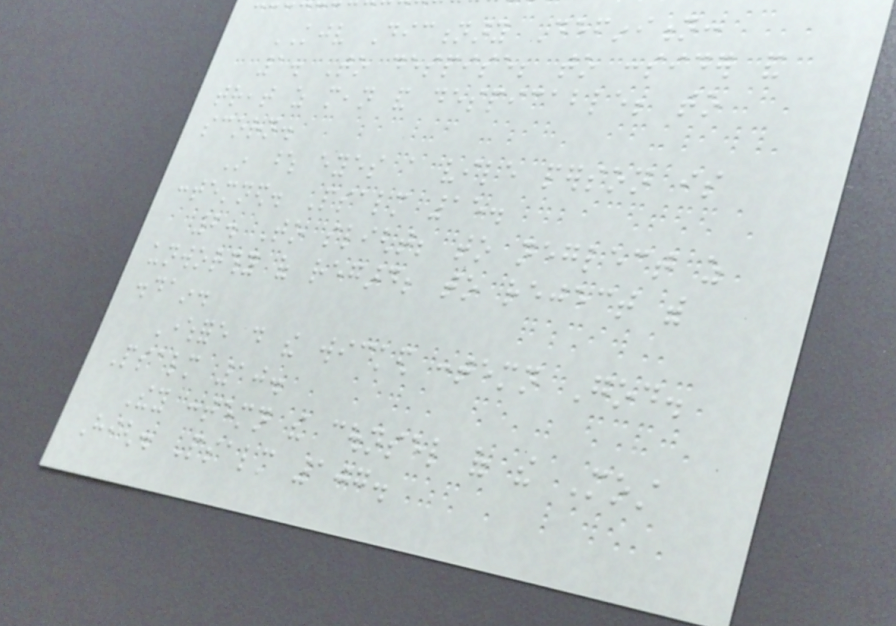KJV Dictionary Definition:
1. To despise; to consider and
treat as mean and despicable; to
scorn.
In whose eyes a vile person is
contemned. Psalm 15.
2. To slight; to neglect as
unworthy of regard; to reject with
disdain.
Wherefore do the wicked contemn God.
Psalm 10.
They contemn the counsel of the Most
High. Psalm 107.
